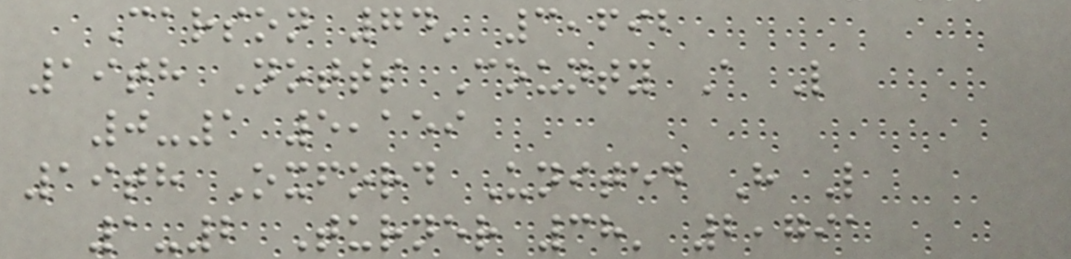Carson 74' 3,692
19th Notts County A L
0-1 5,159
19th Oxford United H L
1-2 Turner 38' 2,791
